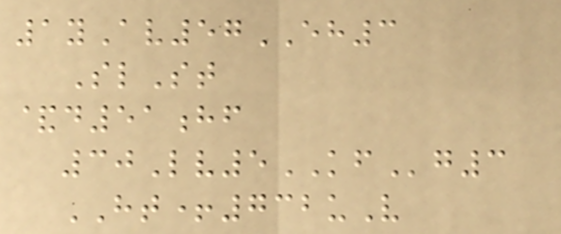1yAv57EH3
SlSt
&d51hf
30Lv5KFg3
HT+732uV
